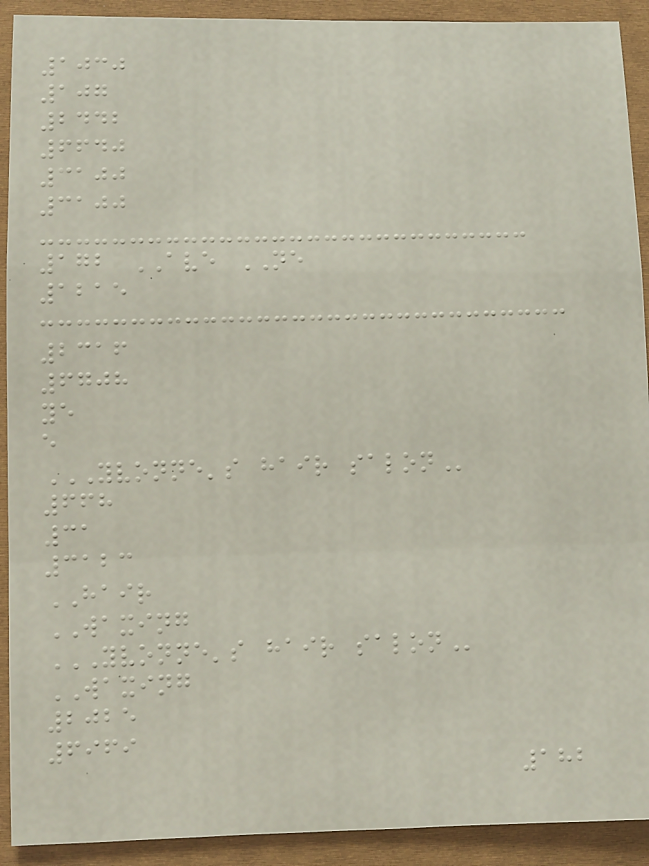1030
107
2442
6640
3100
3100
172 AVE NE
1215
2316
6708
ye
e
YVONNE'S HAIR SALON
668
31
3123
HAIR
WAXING
YVONNE'S HAIR SALON
WAXING
2025
6969
182
